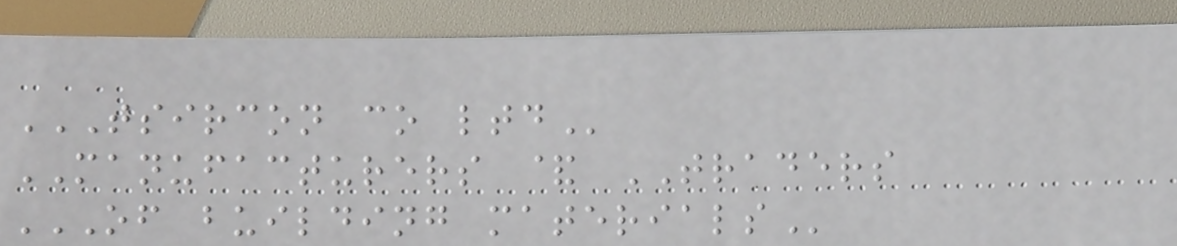TSIRCON CO LTD
MANUFACTURERS & TRADERS
OF BUILDING MATERIALS
